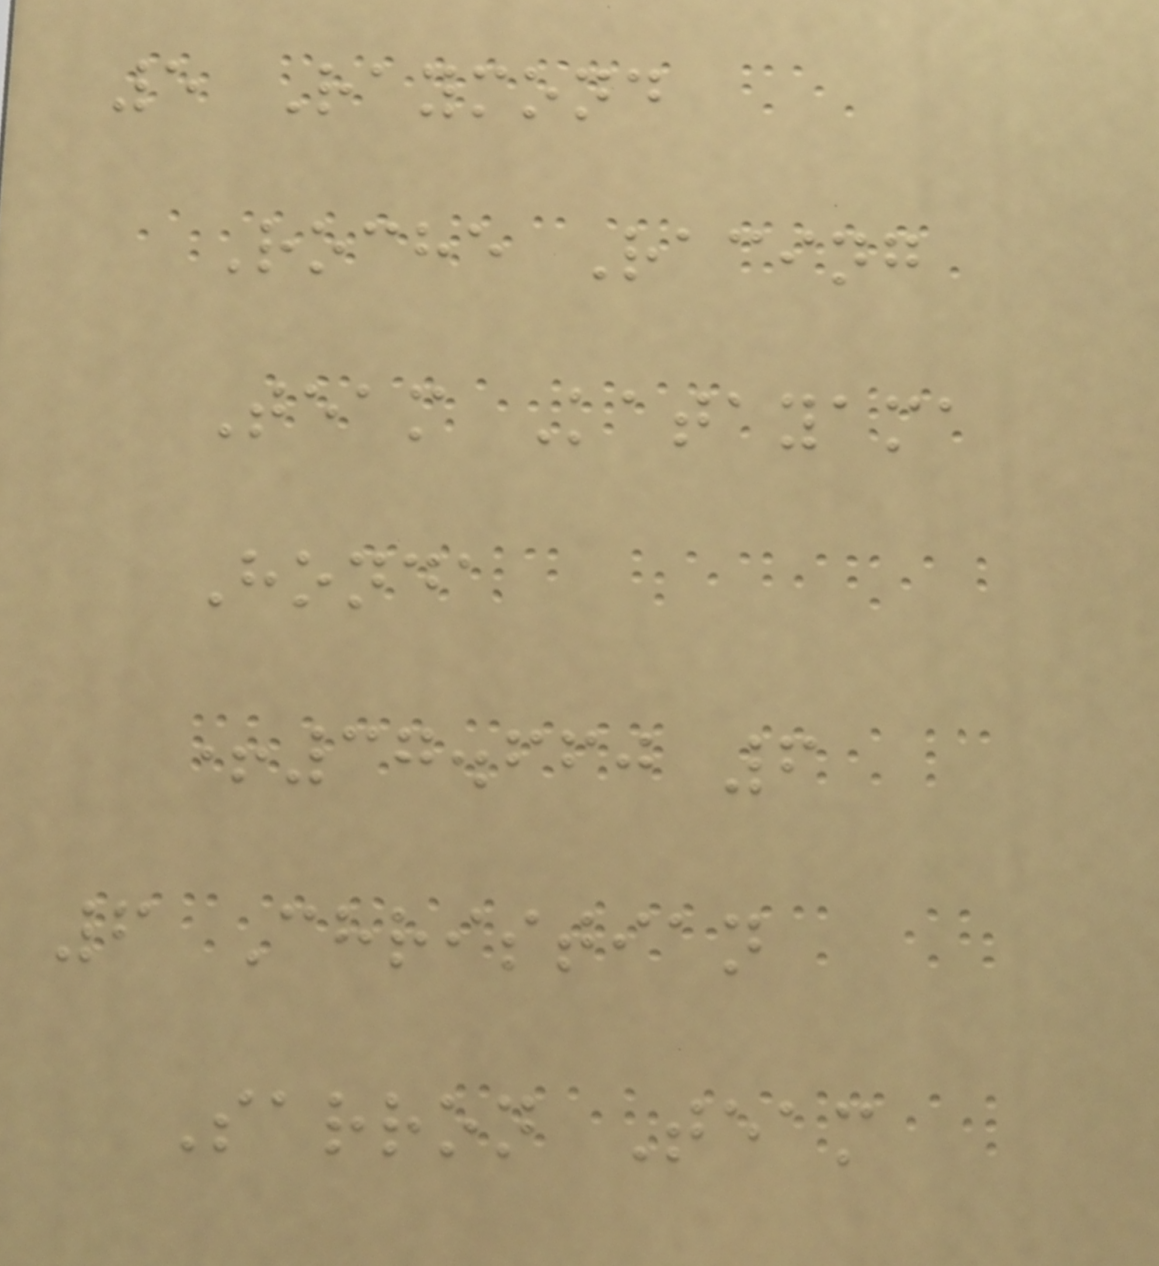5 Raymond
Roche Racing
Team Katayama
Honda
+37.660 6
6 Christian
Sarron Team
